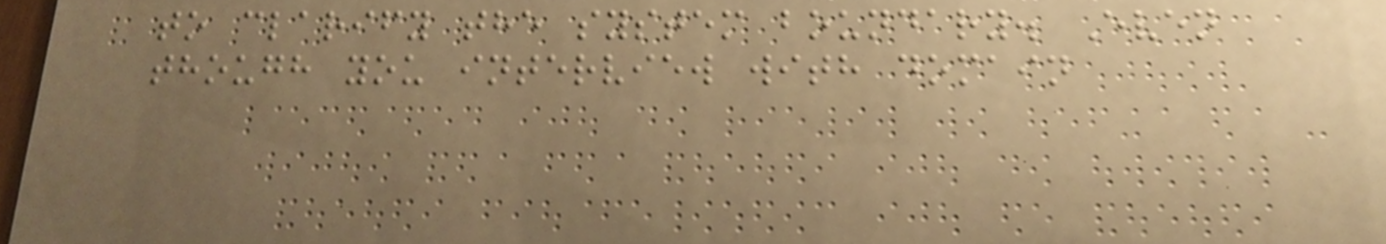to clarify the system boundary. Even
though you interview with domain
